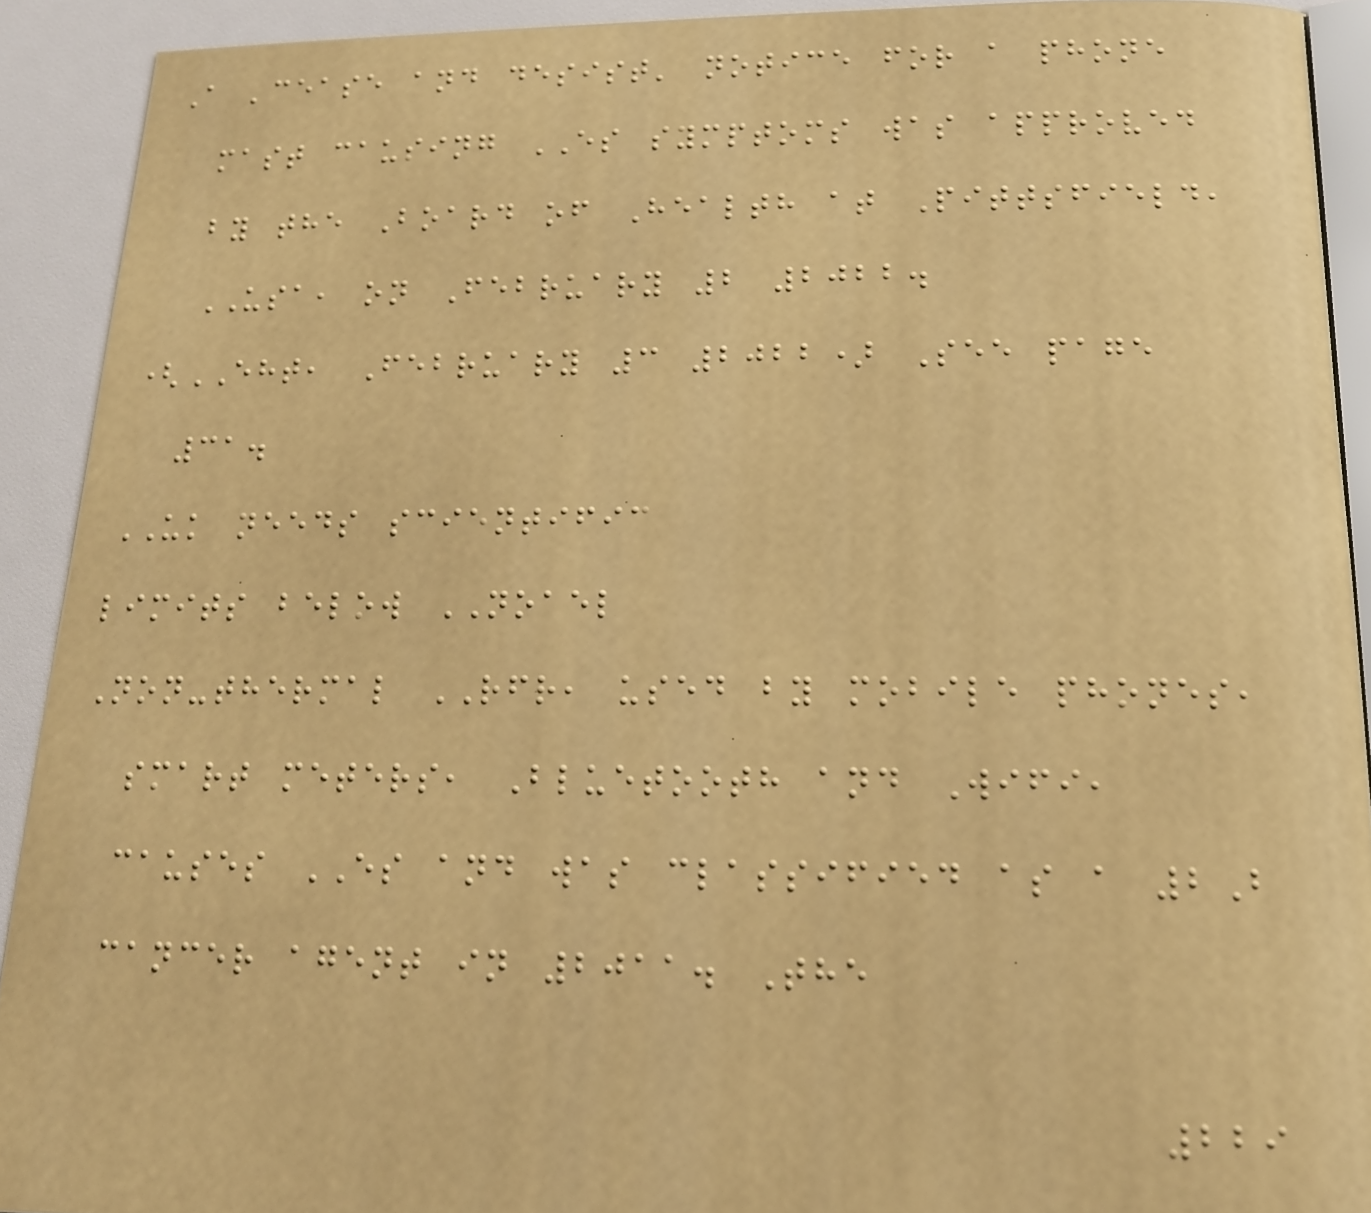A 'cease and desist' notice for a phone
mast causing ES symptoms was approved
by the Board of Health at Pittsfield,
USA, on February 2 2022.
(EHT, February 3 2022) See page
31.
UK needs scientific
limits below NOAEL
Non-thermal RFR, used by mobile phones,
smart meters, Bluetooth and Wifi,
causes ES and was classified as a 2B
cancer agent in 2011. The
229
